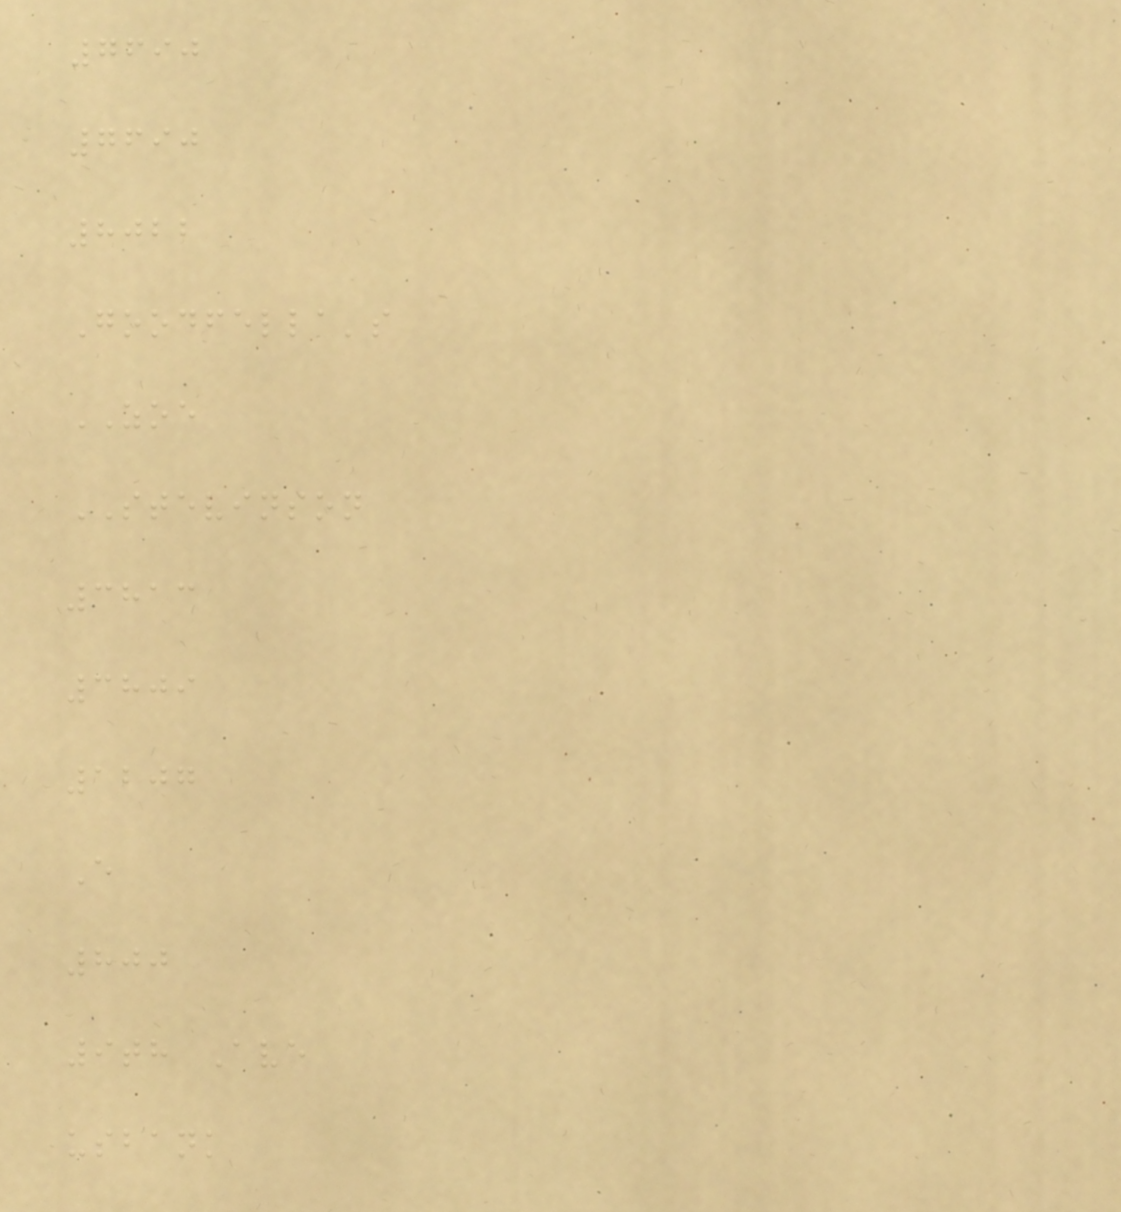7690
7690
8022
Goodfella's
ZOE
STEVINSON
3813
3809
1207
E
800
9th Ave
usbank
